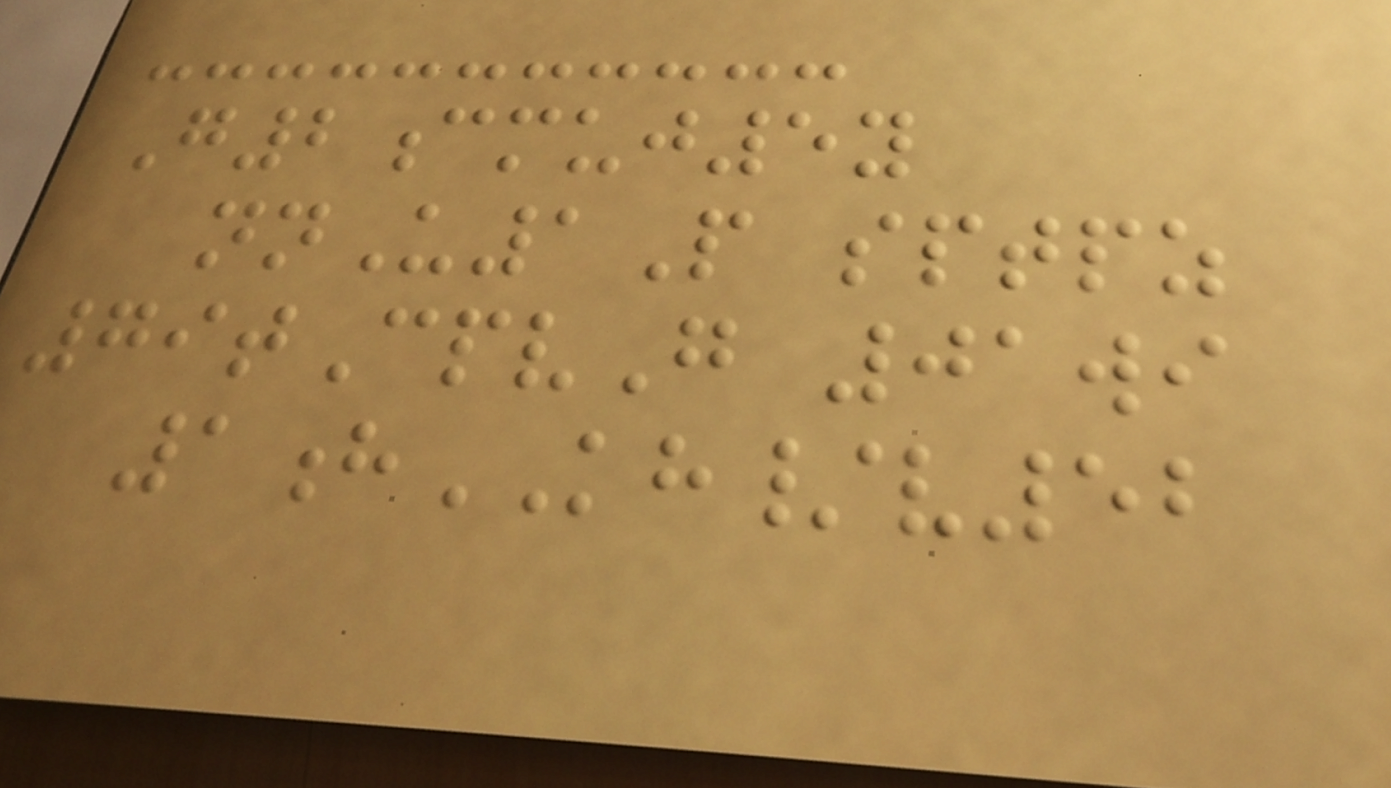G2cmuj5y
nnU1P sptpz
79tCpvG 01wi
1hKH/v52
